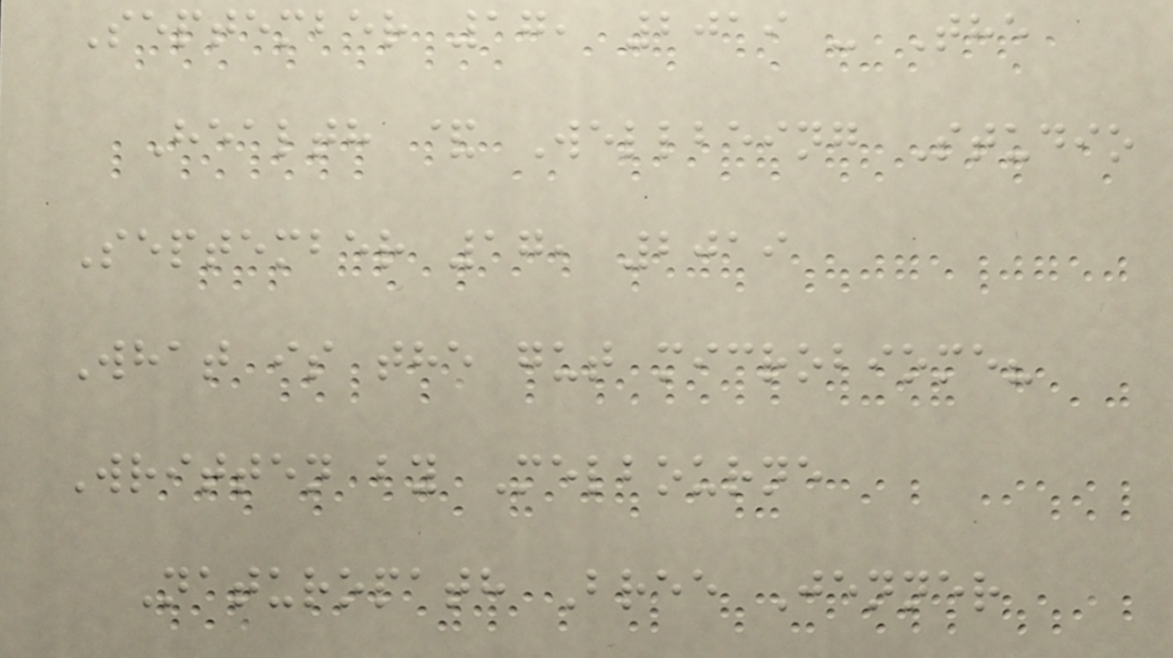September 17, 2019 - The
Health & Wellbeing Studio
September 17, 2019
What is the gut microbiome?
Written by Melbourne
Naturopath Bree Jenner
